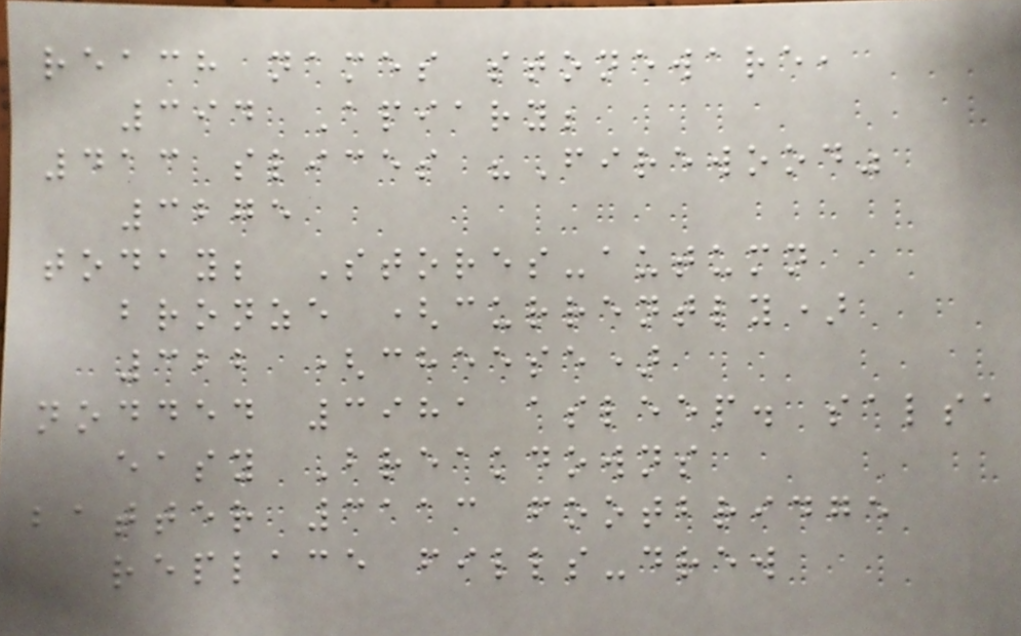reach names stoneware,
394 Apiary;
413 slices "Firewood"
3275
today; Stores-autumn
bronze (currently)
322 (cheese)
nodded 3981 asleep. salsa
easy Breakdowns
batter 3113 footbridge
replace fills-drew
